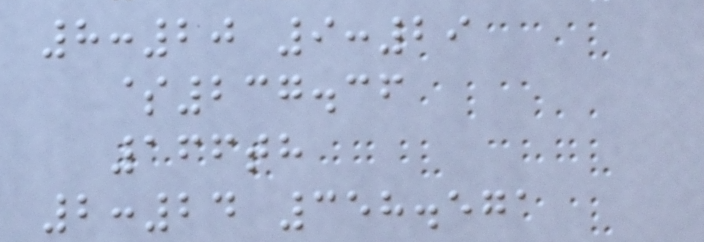8:20 9:29
$237.36
166th
2:24 358.571
